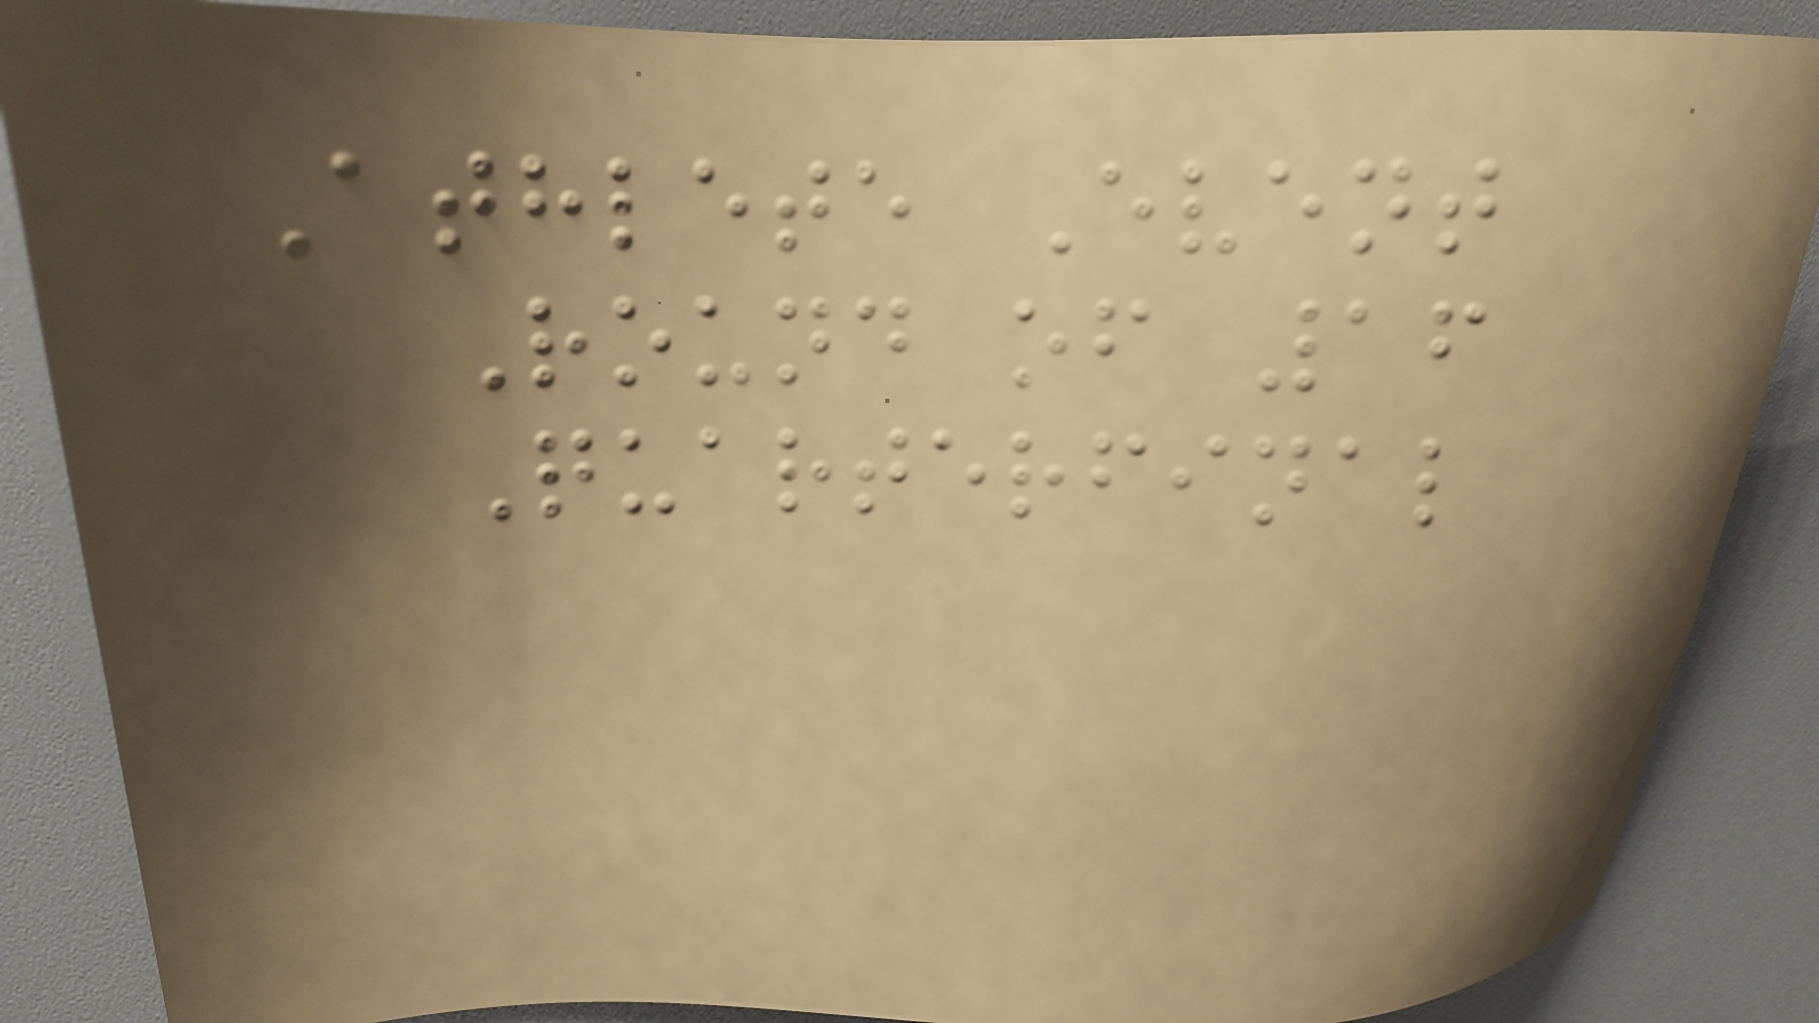Athlete Event
Round of 16
Quarterfinal
